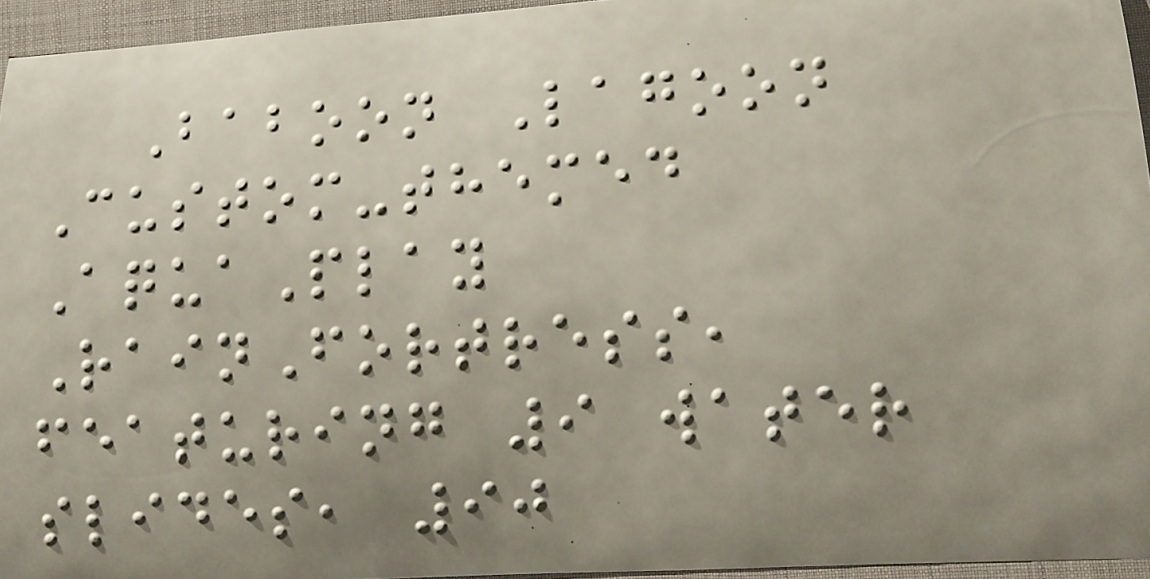Baboon Lagoon
Custom-themed
AquaPlay
RainFortress,
featuring 9 water
slides, 90
